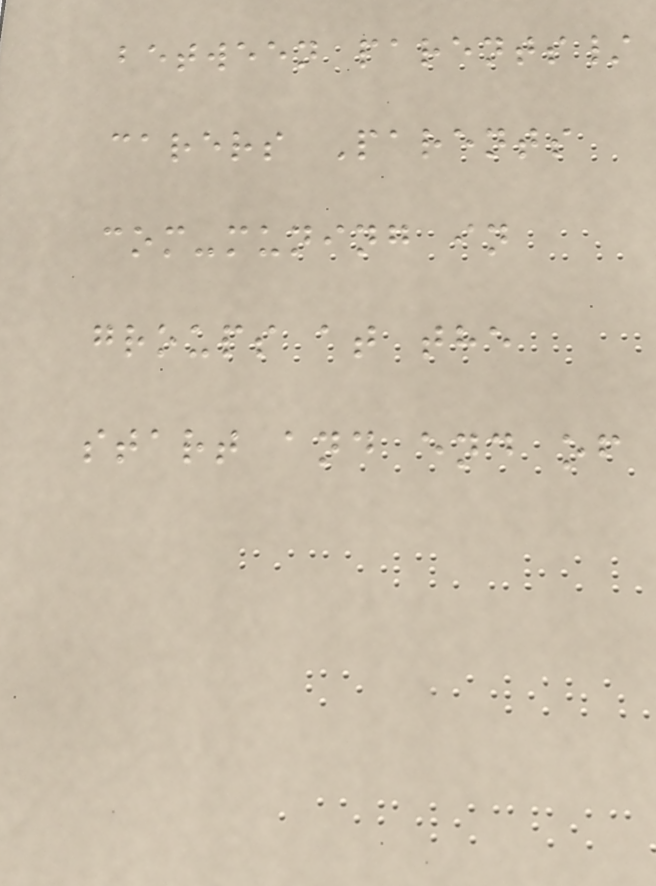between parents/
carers Parents
com-muning in
groups at the
start and end of
